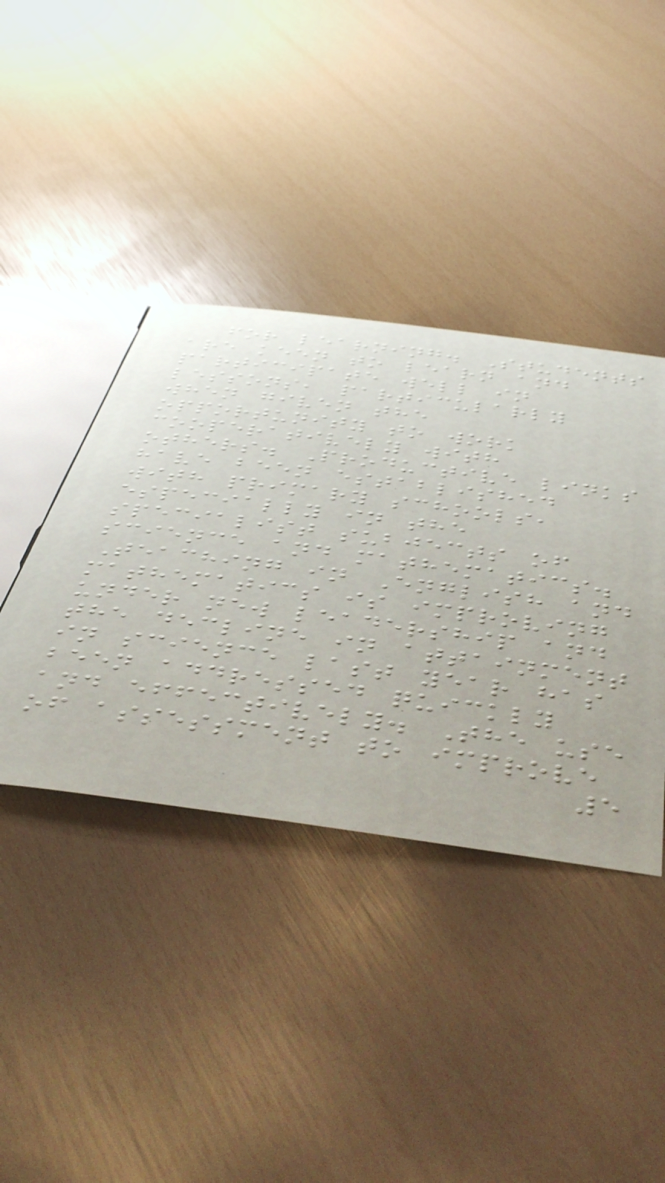for learning. Students
are keen to learn and
participate well in
lessons, particularly
when given the
opportunity to work
cooperatively with
others. Productive links
have been established
with primary schools,
especially in the
specialist subjects of
science and mathematics.
Teaching in English and
mathematics is improving
under new leadership and
the decline in attainment
in science last year has
been addressed quickly
and effectively. The use
of assessment to improve
5
